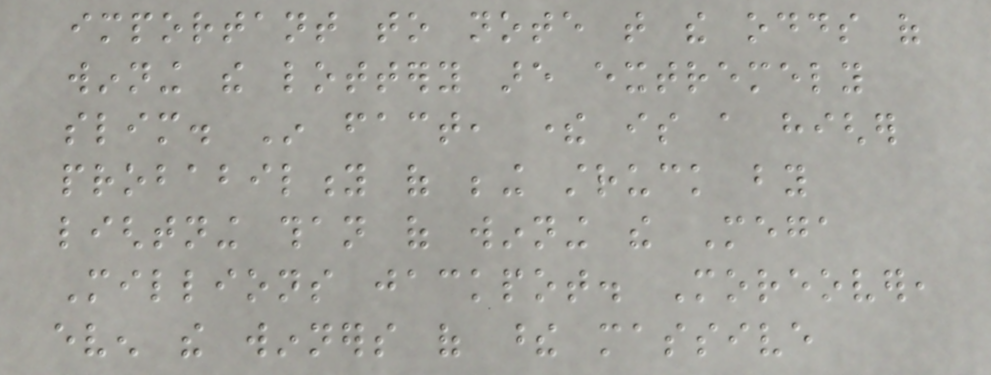important to note that the odds of
winning the lottery are extremely
slim. In fact, there is a higher
probability of being struck by
lightning than of winning the Mega
Millions jackpot. Moreover,
even the winners of these massive
